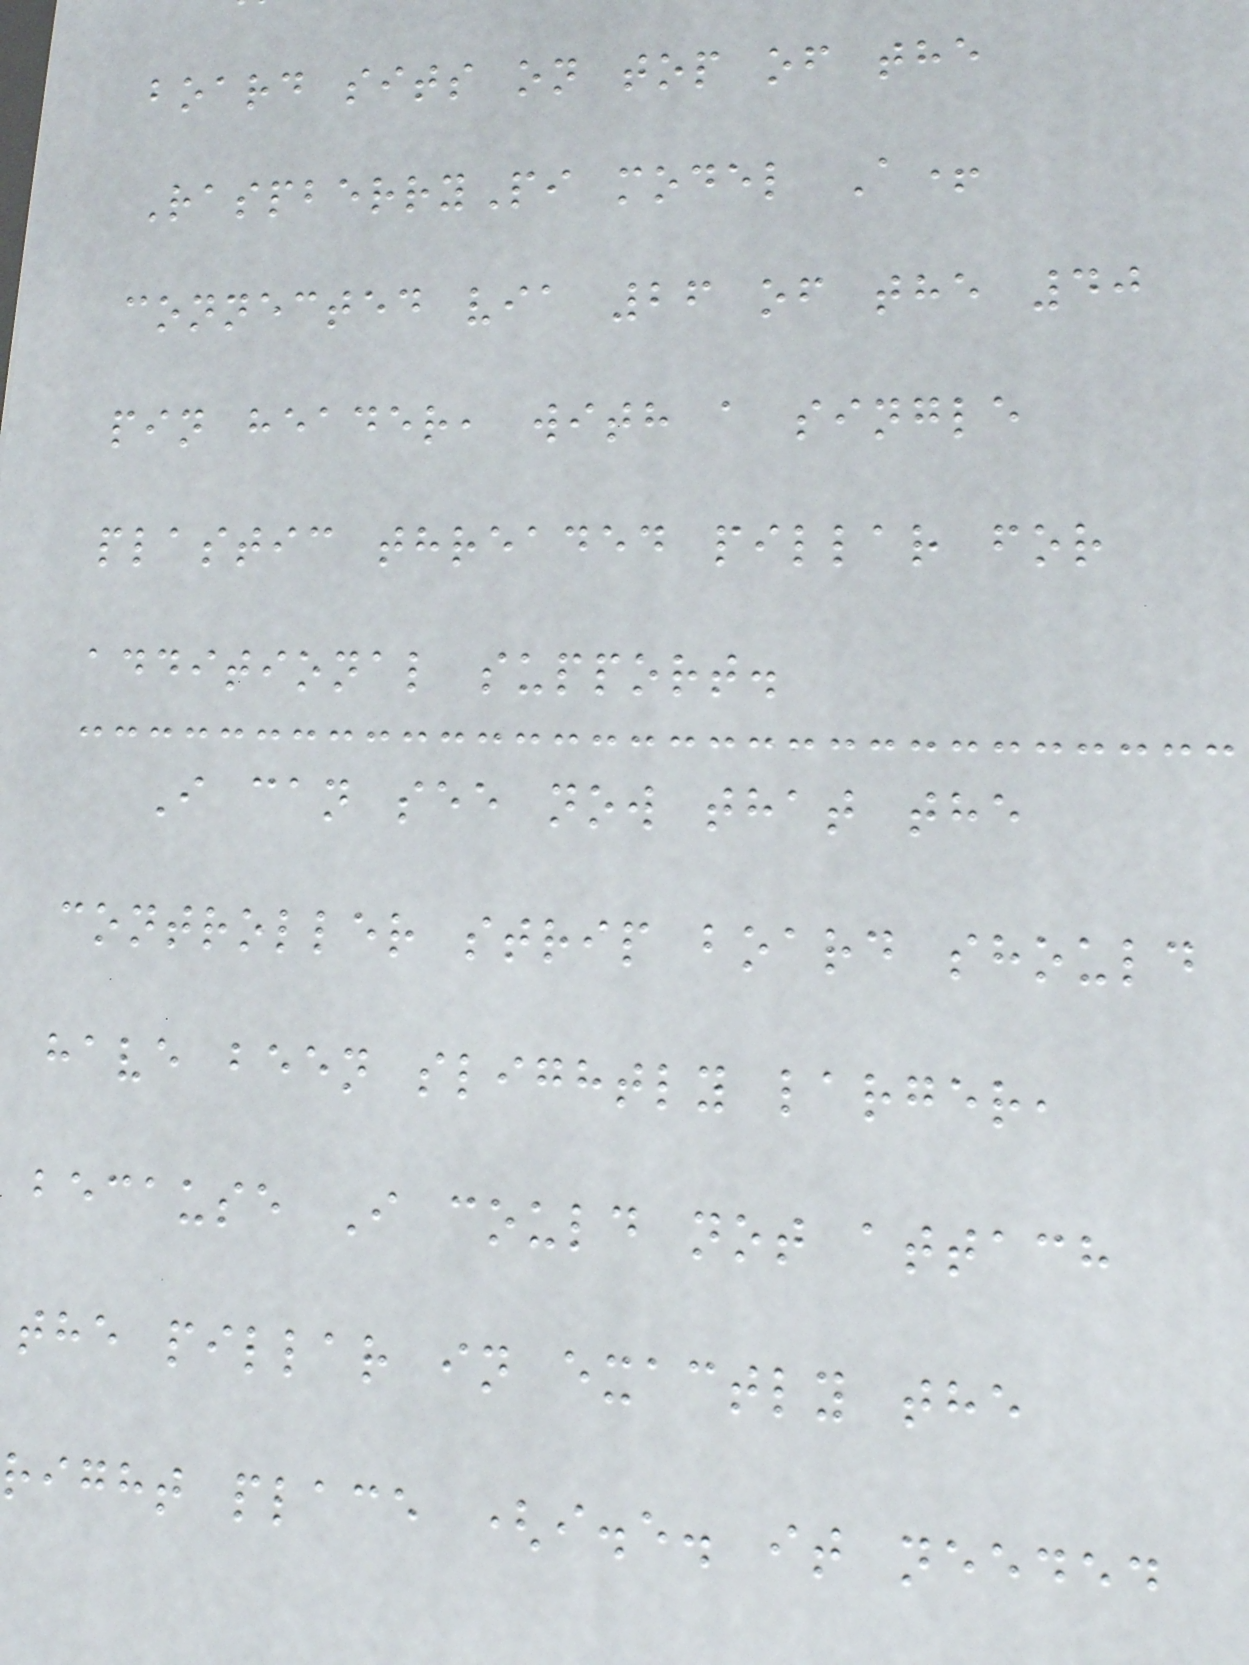board sits on top of the
RaspberryPi model A+
connected via 26 of the 40
pin header, with a single
plastic threaded pillar for
additional support.
I can see now that the
controller strip board should
have been slightly larger,
because I could not attach
the pillar in exactly the
right place (i.e. it needed
